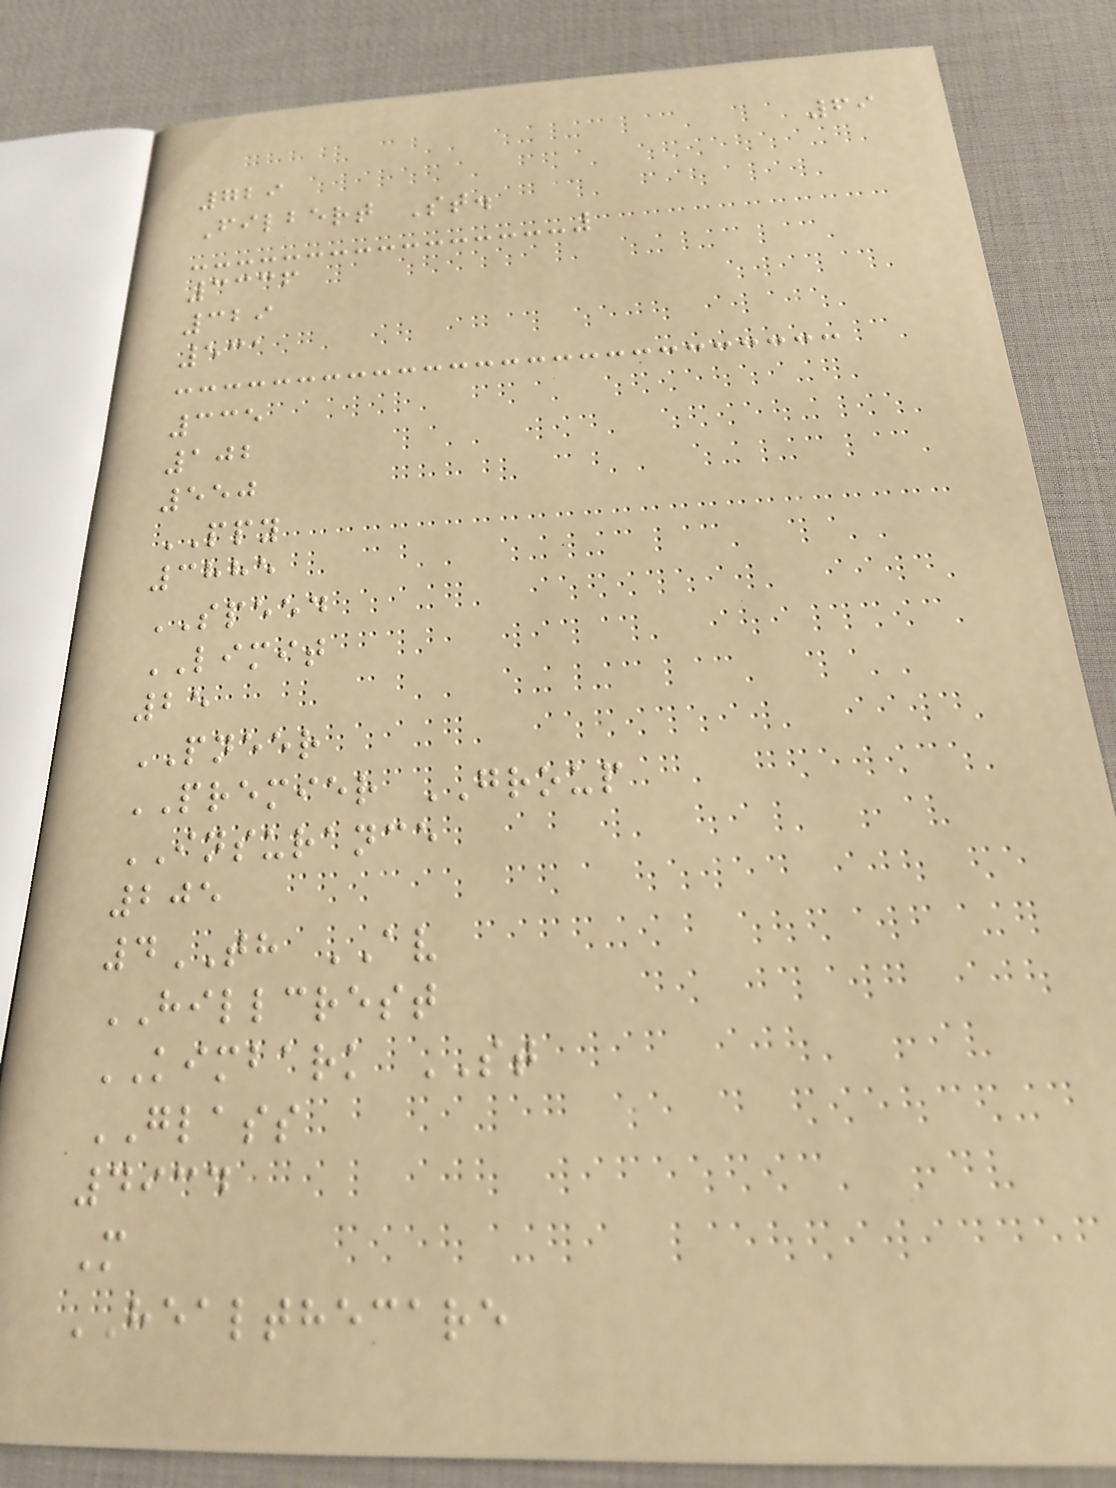69
729
Filbert St.
3336
329
531
335
102
550
PPY
3885
SPEED
LIMIT
25
PNEER
PREMIER GROUP
INSURANCE
205
4TH AV
HILLCREST
KIMBARK ST
GLASS
4934
M
HEALTHECARE
